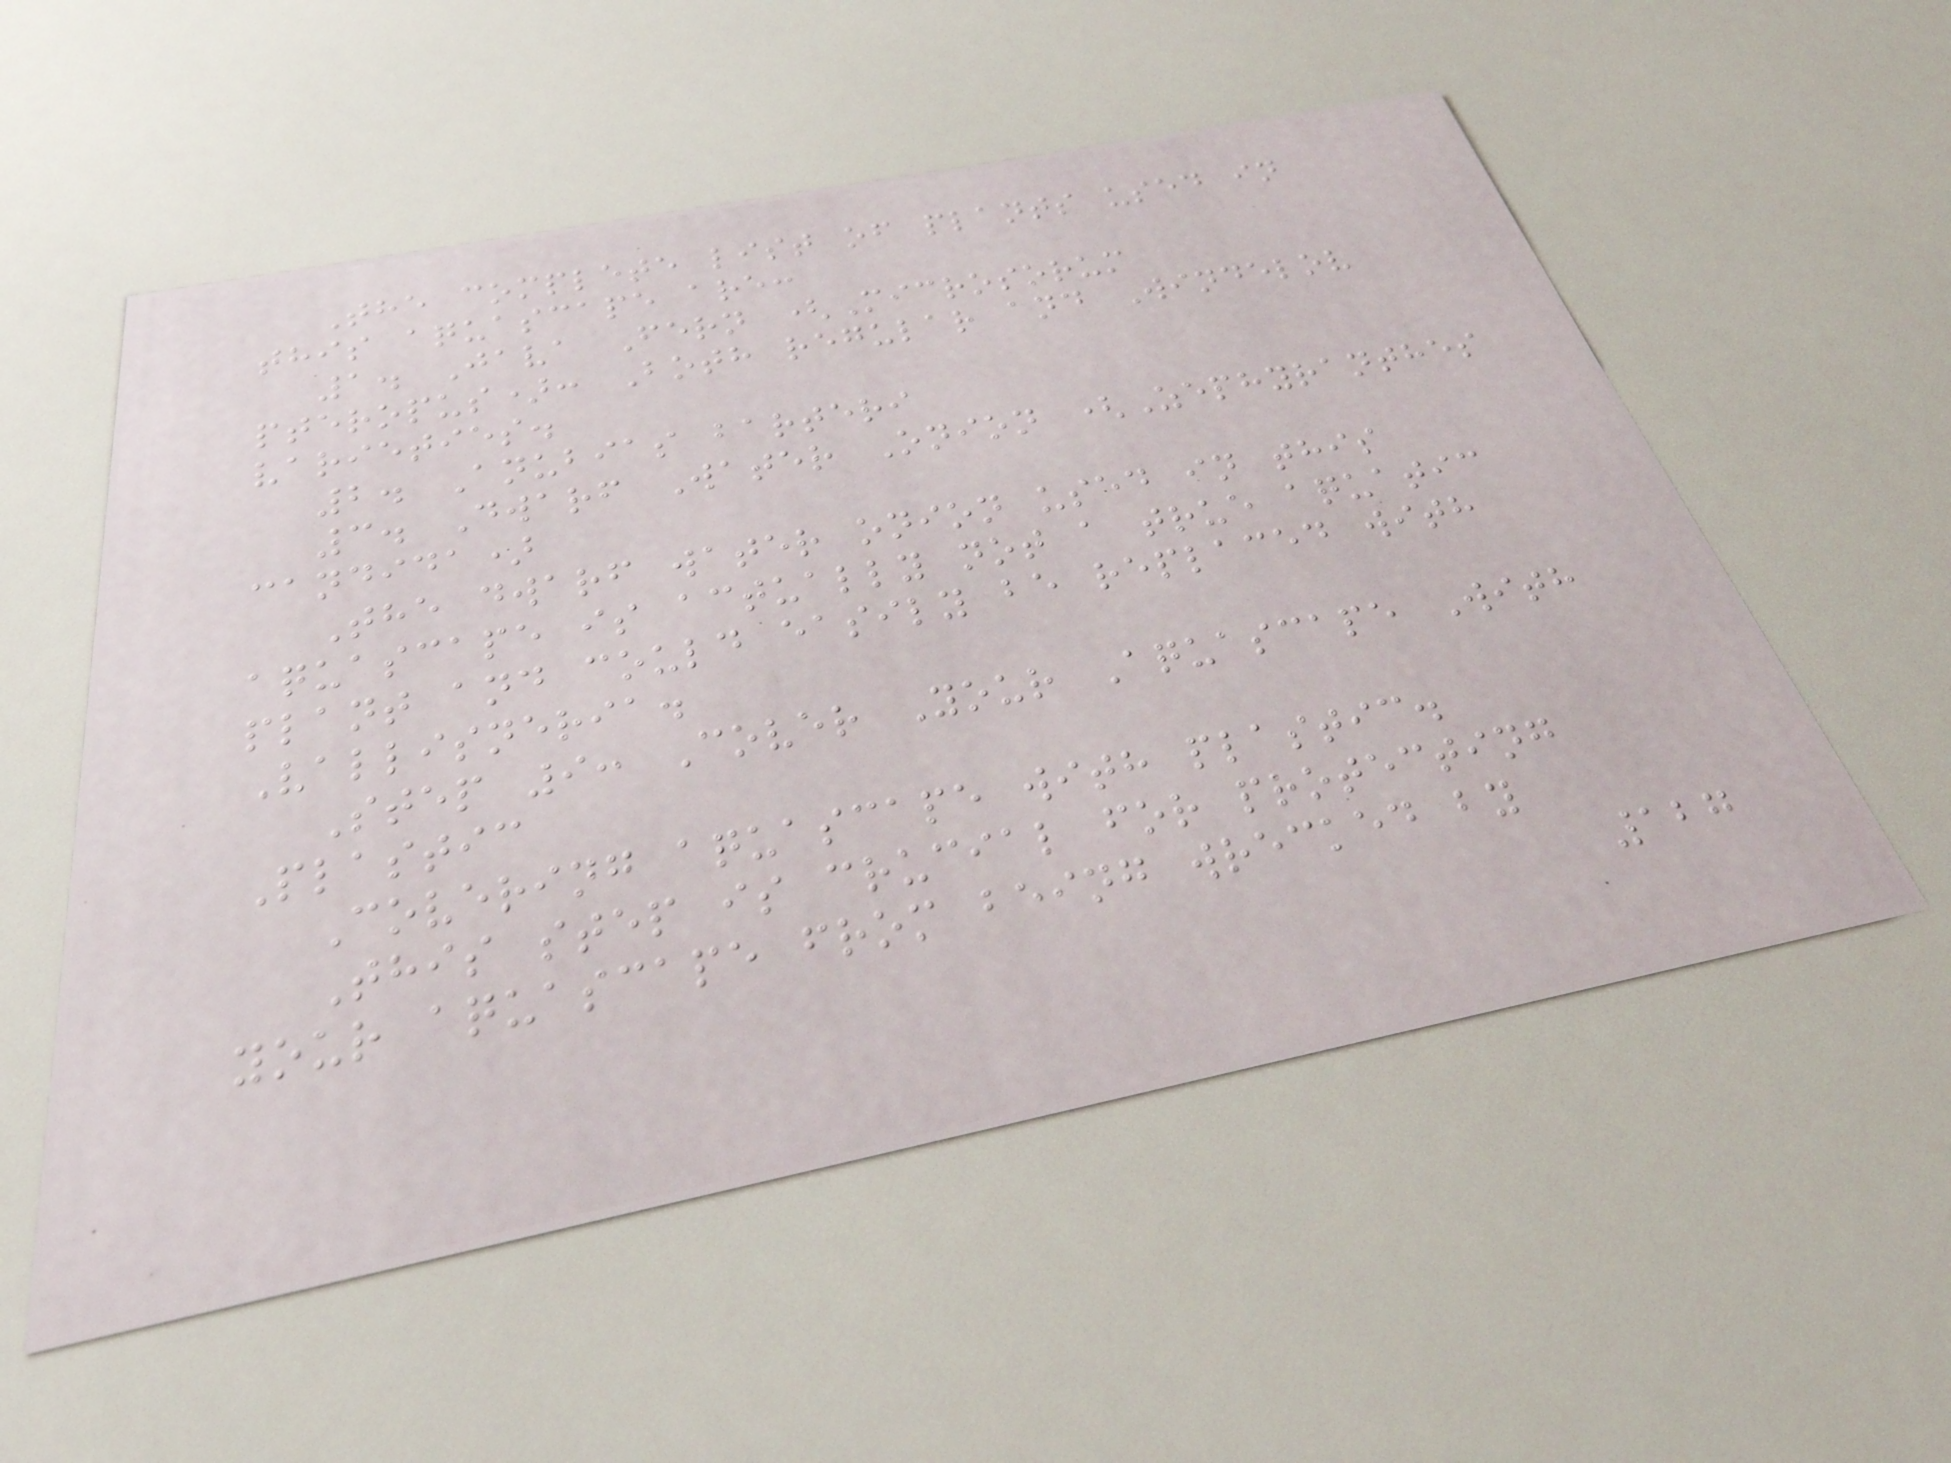The complete list of plants used in
this aquascape are:
1. Java Fern (Microsorum
pteropus): Both regular and Windelov
varieties.
2. Anubias barteri
3. Dwarf Water Onion (Zephyranthes
candida)
The dwarf water onion used in this
aquascape is actually not a true aquatic
plant and could easily be replaced with
Vallisneria.
Step 9: Cover Your Aquascape With
Plastic
Covering aquascape with plastic.
This step is crucial for protecting
your aquascape from being wrecked by
127
